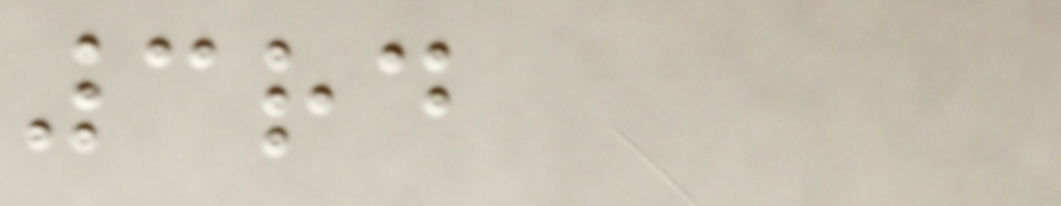3rd
